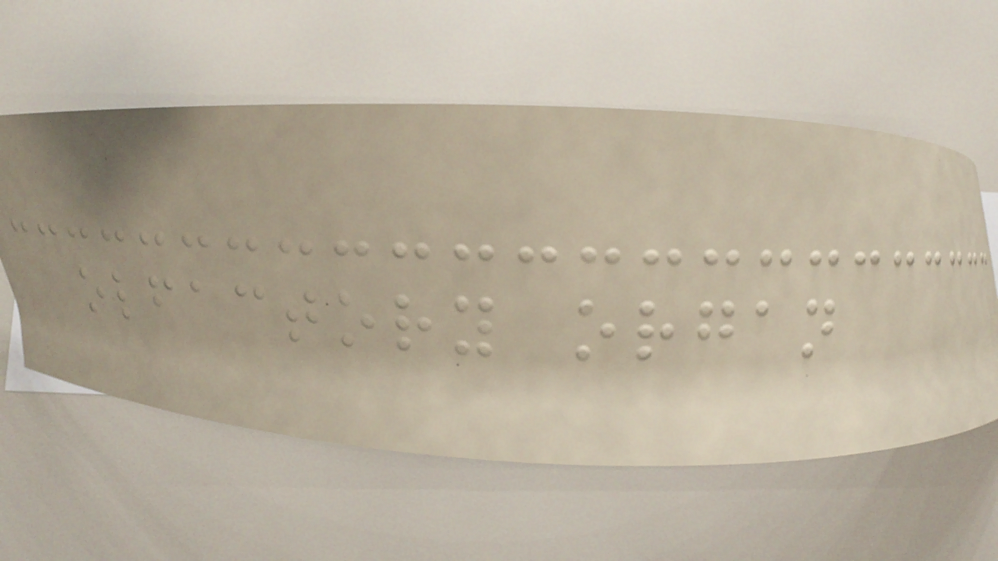olfactory organ
